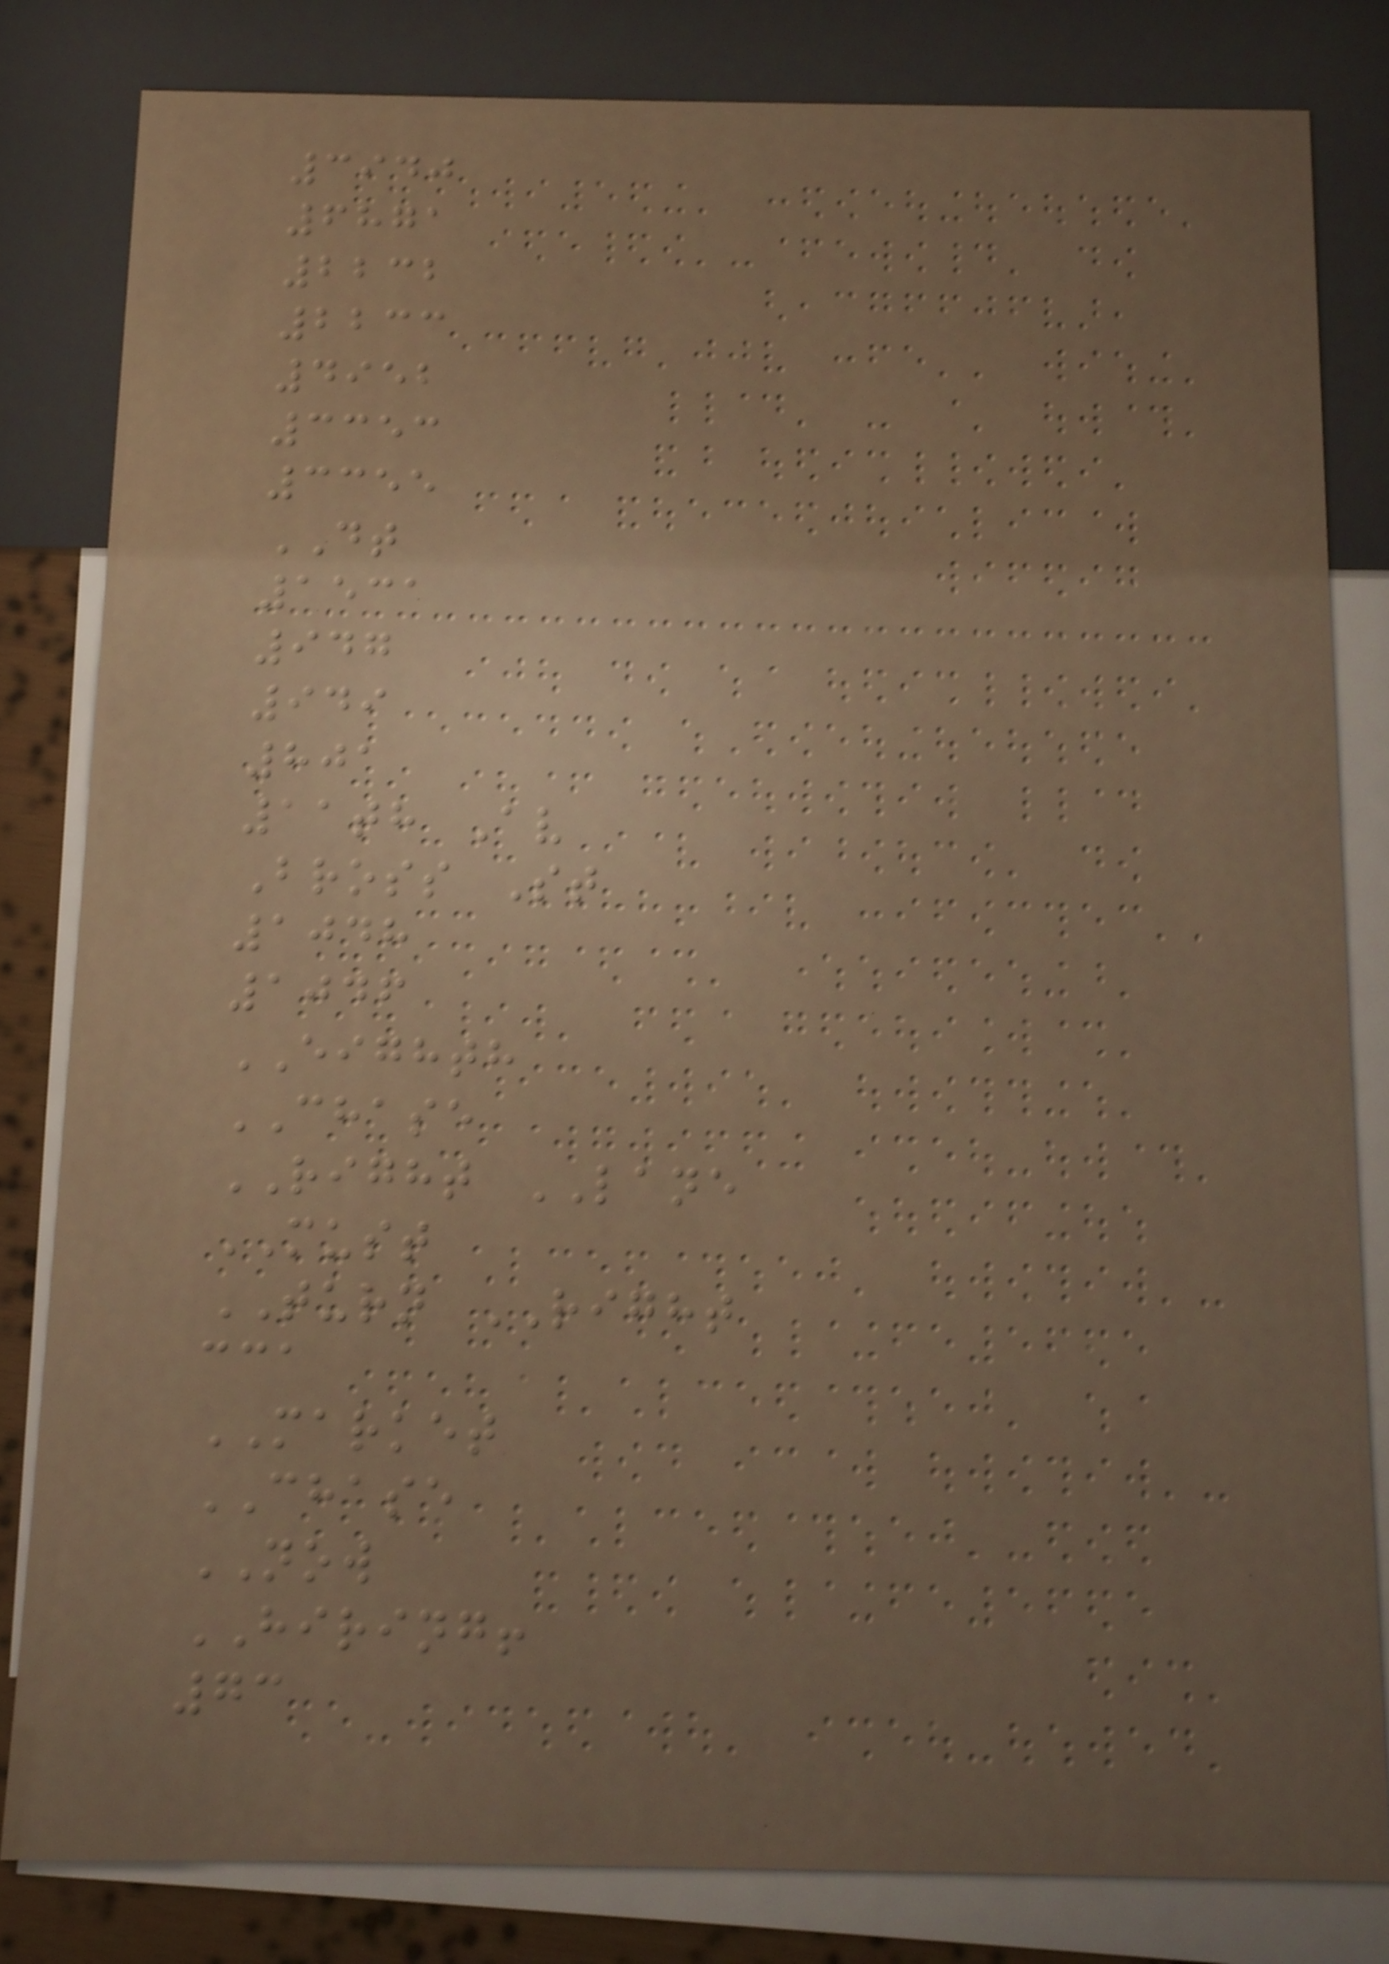3940
6871
2232
2233
4952
3353
3355
DT
1531
947
949
801
11th Av
Bross St
1048
1046
EIGHTH
CHASE
RIGHT LANE
MUST
TURN RIGHT
cca
MARKET
CHASE
NOW
HIRING!
73
